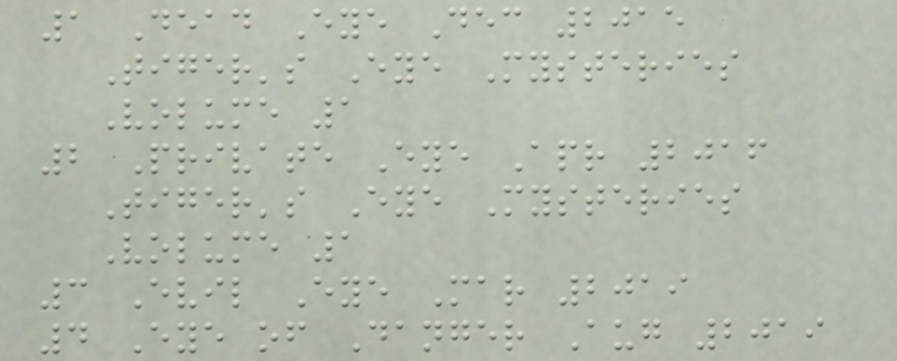1 Dead Eye Dec 2015
Tiger's Eye Mysteries
Volume 1
2 Private Eye Apr 2016
Tiger's Eye Mysteries
Volume 1
3 Evil Eye Mar 2019
4 Eye of Danger Aug 2019
